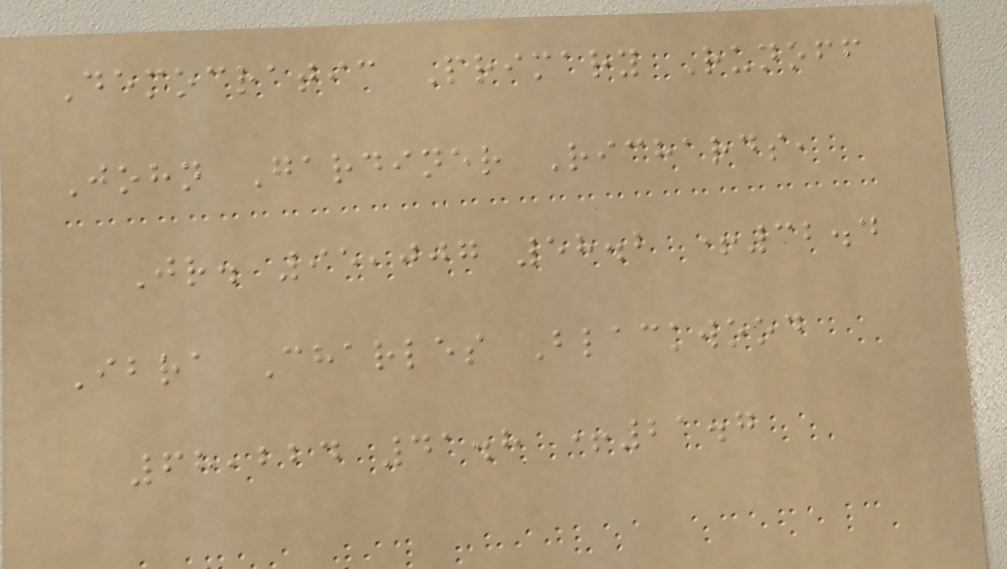Democratic Primary Runoff
John Gardiner Richards,
Jr. 95,007 58.2 +32.4
Ibra Charles Blackwood
68,224 41.8 +21.7
